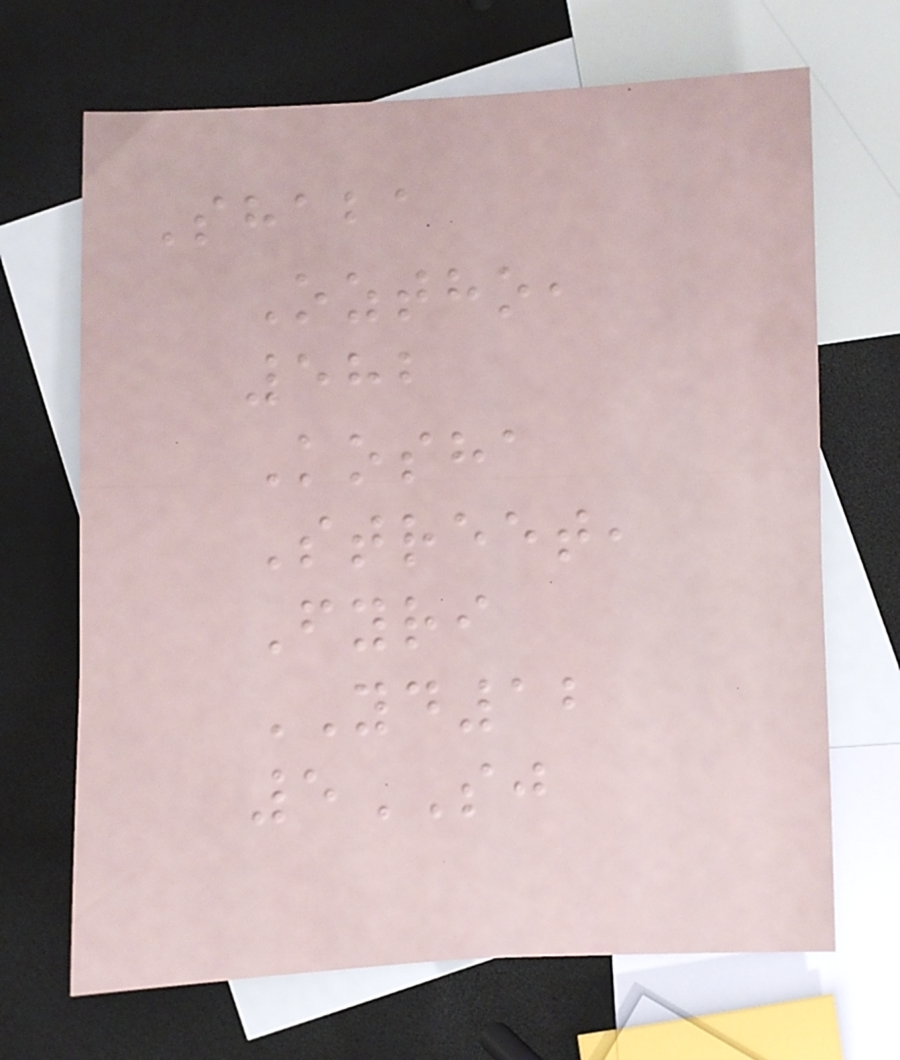Shaba
Oztho,
582
Kosha
Street,
Fyri
YD12
5SJ
